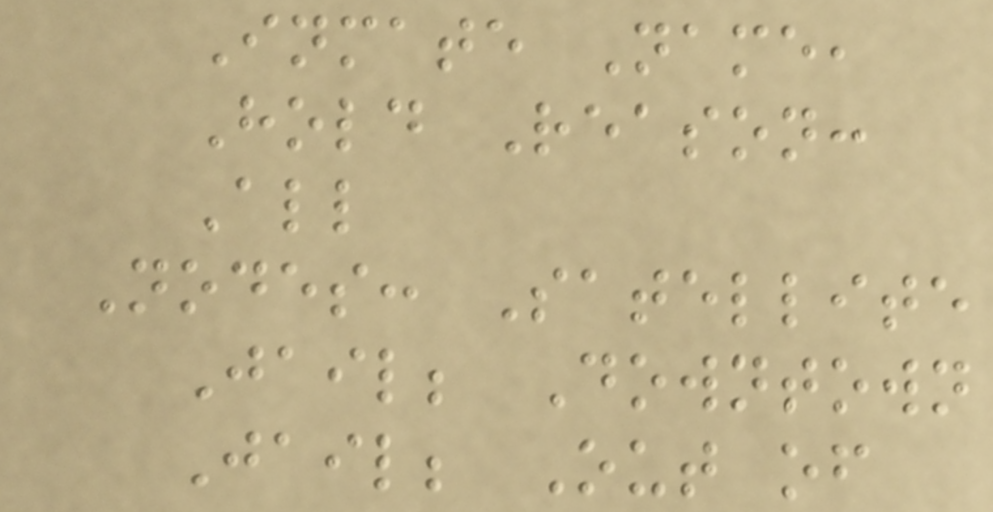Inmate Name,
Hold Reason:
All
Nodes: Satellite
Jail; Downtown
Jail; Out of
